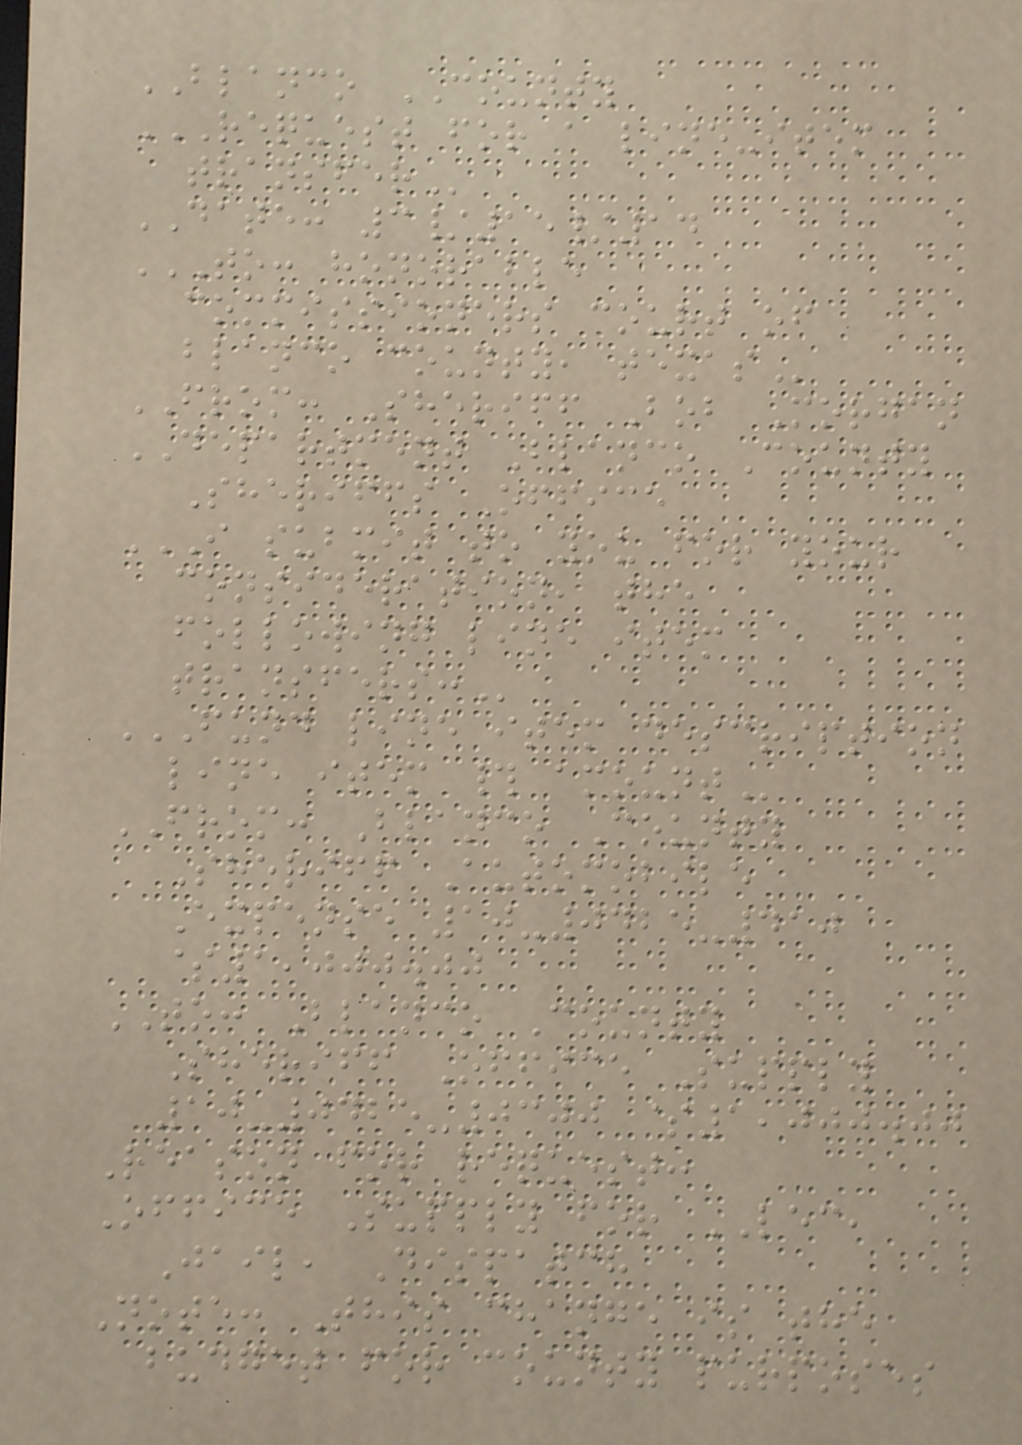BLANCO COUNTY
REQUEST FOR A LINE-ITEM
TRANSFER
DATE: 3/15/14
TO: HONORABLE
COMMISSIONERS COURT OF
BLANCO COUNTY, TEXAS
FROM: Sheriff Bob Morgan
DEPARTMENT Blanco County
Sheriffs Office
I SUBMIT TO YOU FOR YOUR
CONSIDERATION, THE
FOLLOWING LINE ITEM
TRANSFERS:
FUND LINE ITEM DESCRIPTION
LINE ITEM # AMOUNT
FROM: Blanco County
Sheriff Automobile
Expense 10-0425-410
$1,000.00
TO: Blanco County
Sheriff Office Supply
10-0425-0300 $1,000.00
Reason for request:
Office Supply for LEC,
Jail, Dispatch
Note: This change is the
budget for county purposes
